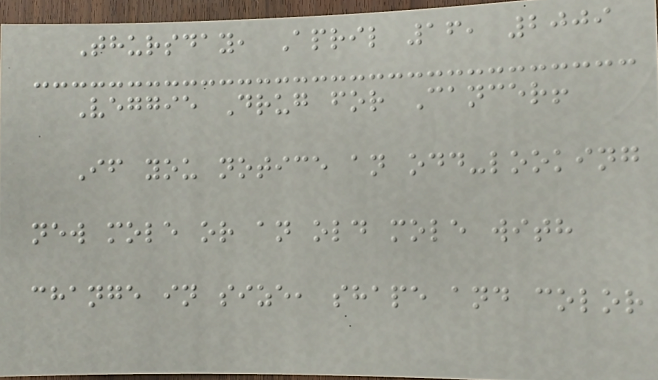Thursday, April 16, 2009
Veggie Drug for Cancer!
If you notice an odd-looking
new mole or an old mole with
change in size, shape and color
